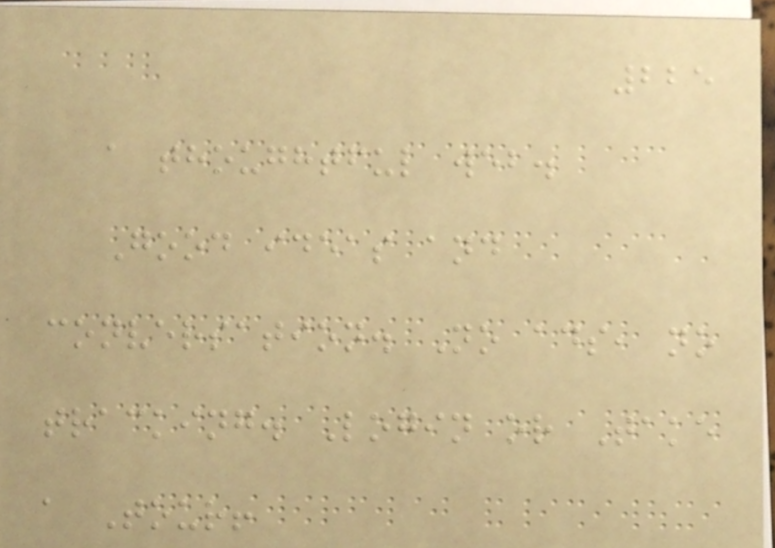225
a thoughtful web.
Good ideas and
conversation. No ads, no
tracking. Login or Take
a Tour!
